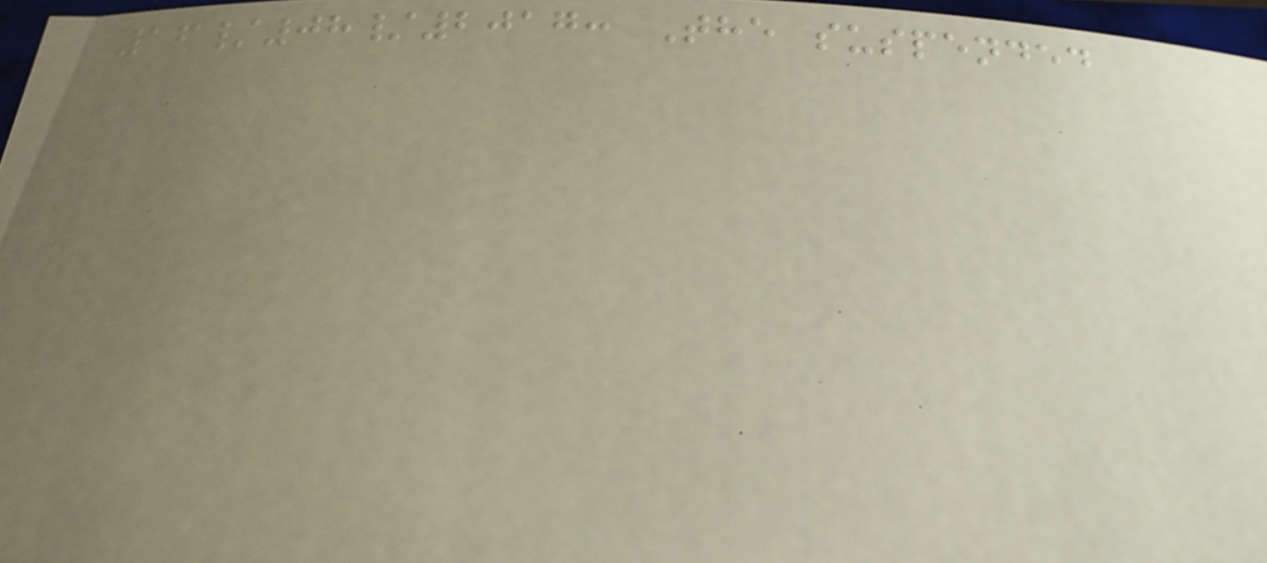16/08/2017: The suspended
